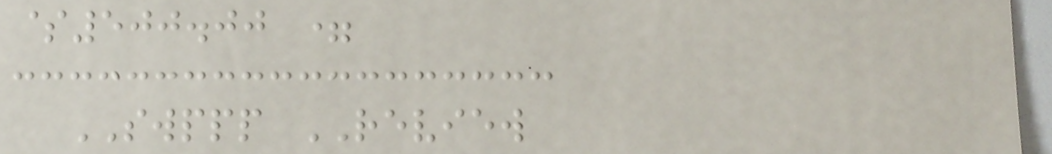$500.00 =
SWPPP REVIEW
